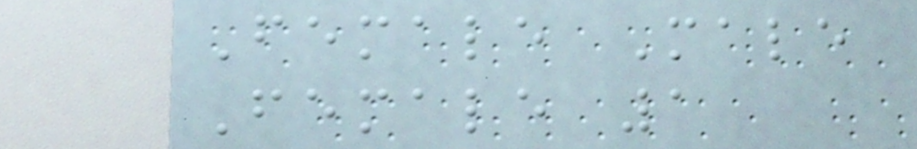Female Male
Female 1
